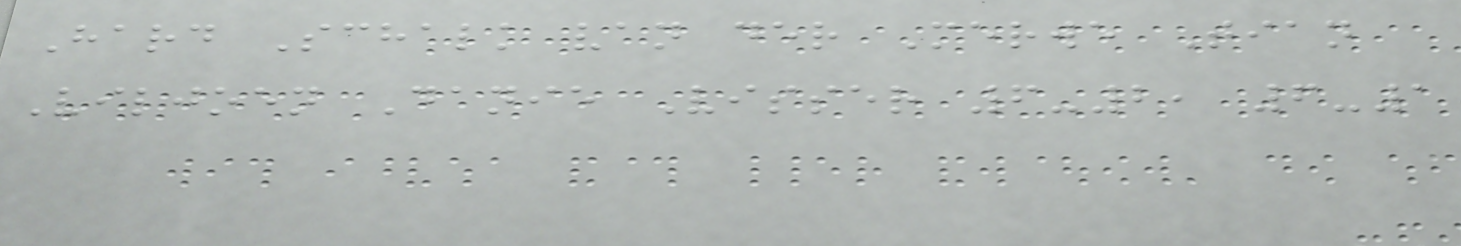Hard Schalk van der Merwe Tian
Viljoen Danie Visser 6-2, 6-1
